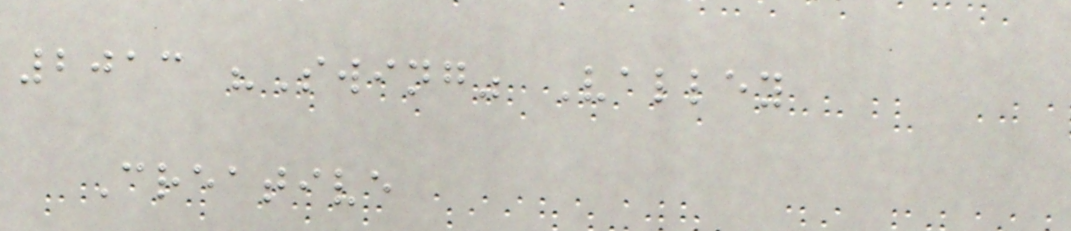2013 "Swing" Valley
Creative
